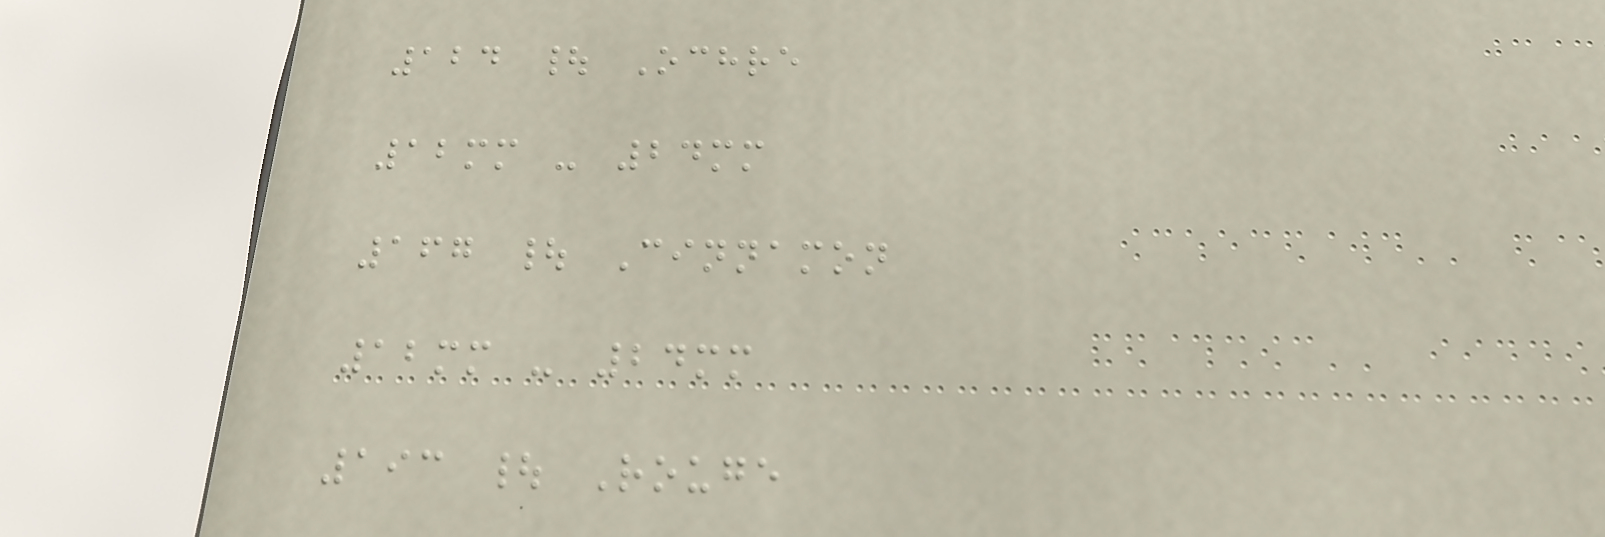124 | Ochre
12mm - 24mm
167 | Cinnamon
12mm - 24mm
193 | Rouge
